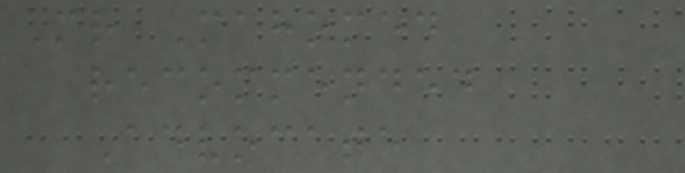Mr Mahomed
recommended
Advocate
